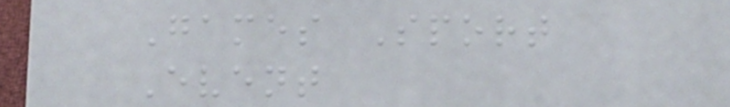Games Sport
Event
